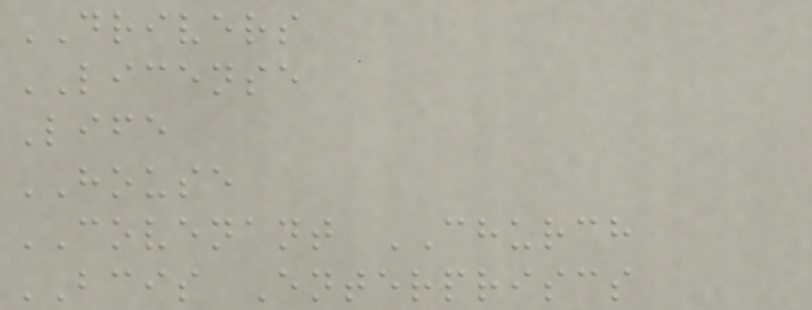DRIVERS
LICENSE
Life
HOUSE
COVENANT CHURCH
BCIS Enterpriscs
